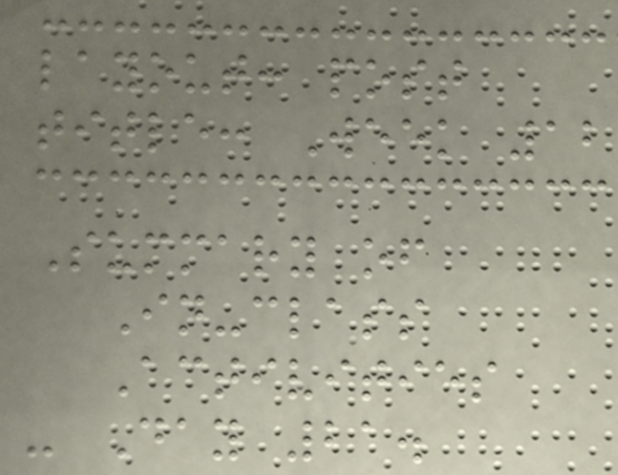layout: post
title: Week 12
Summary of
In-class
Activities
- Day 21.
